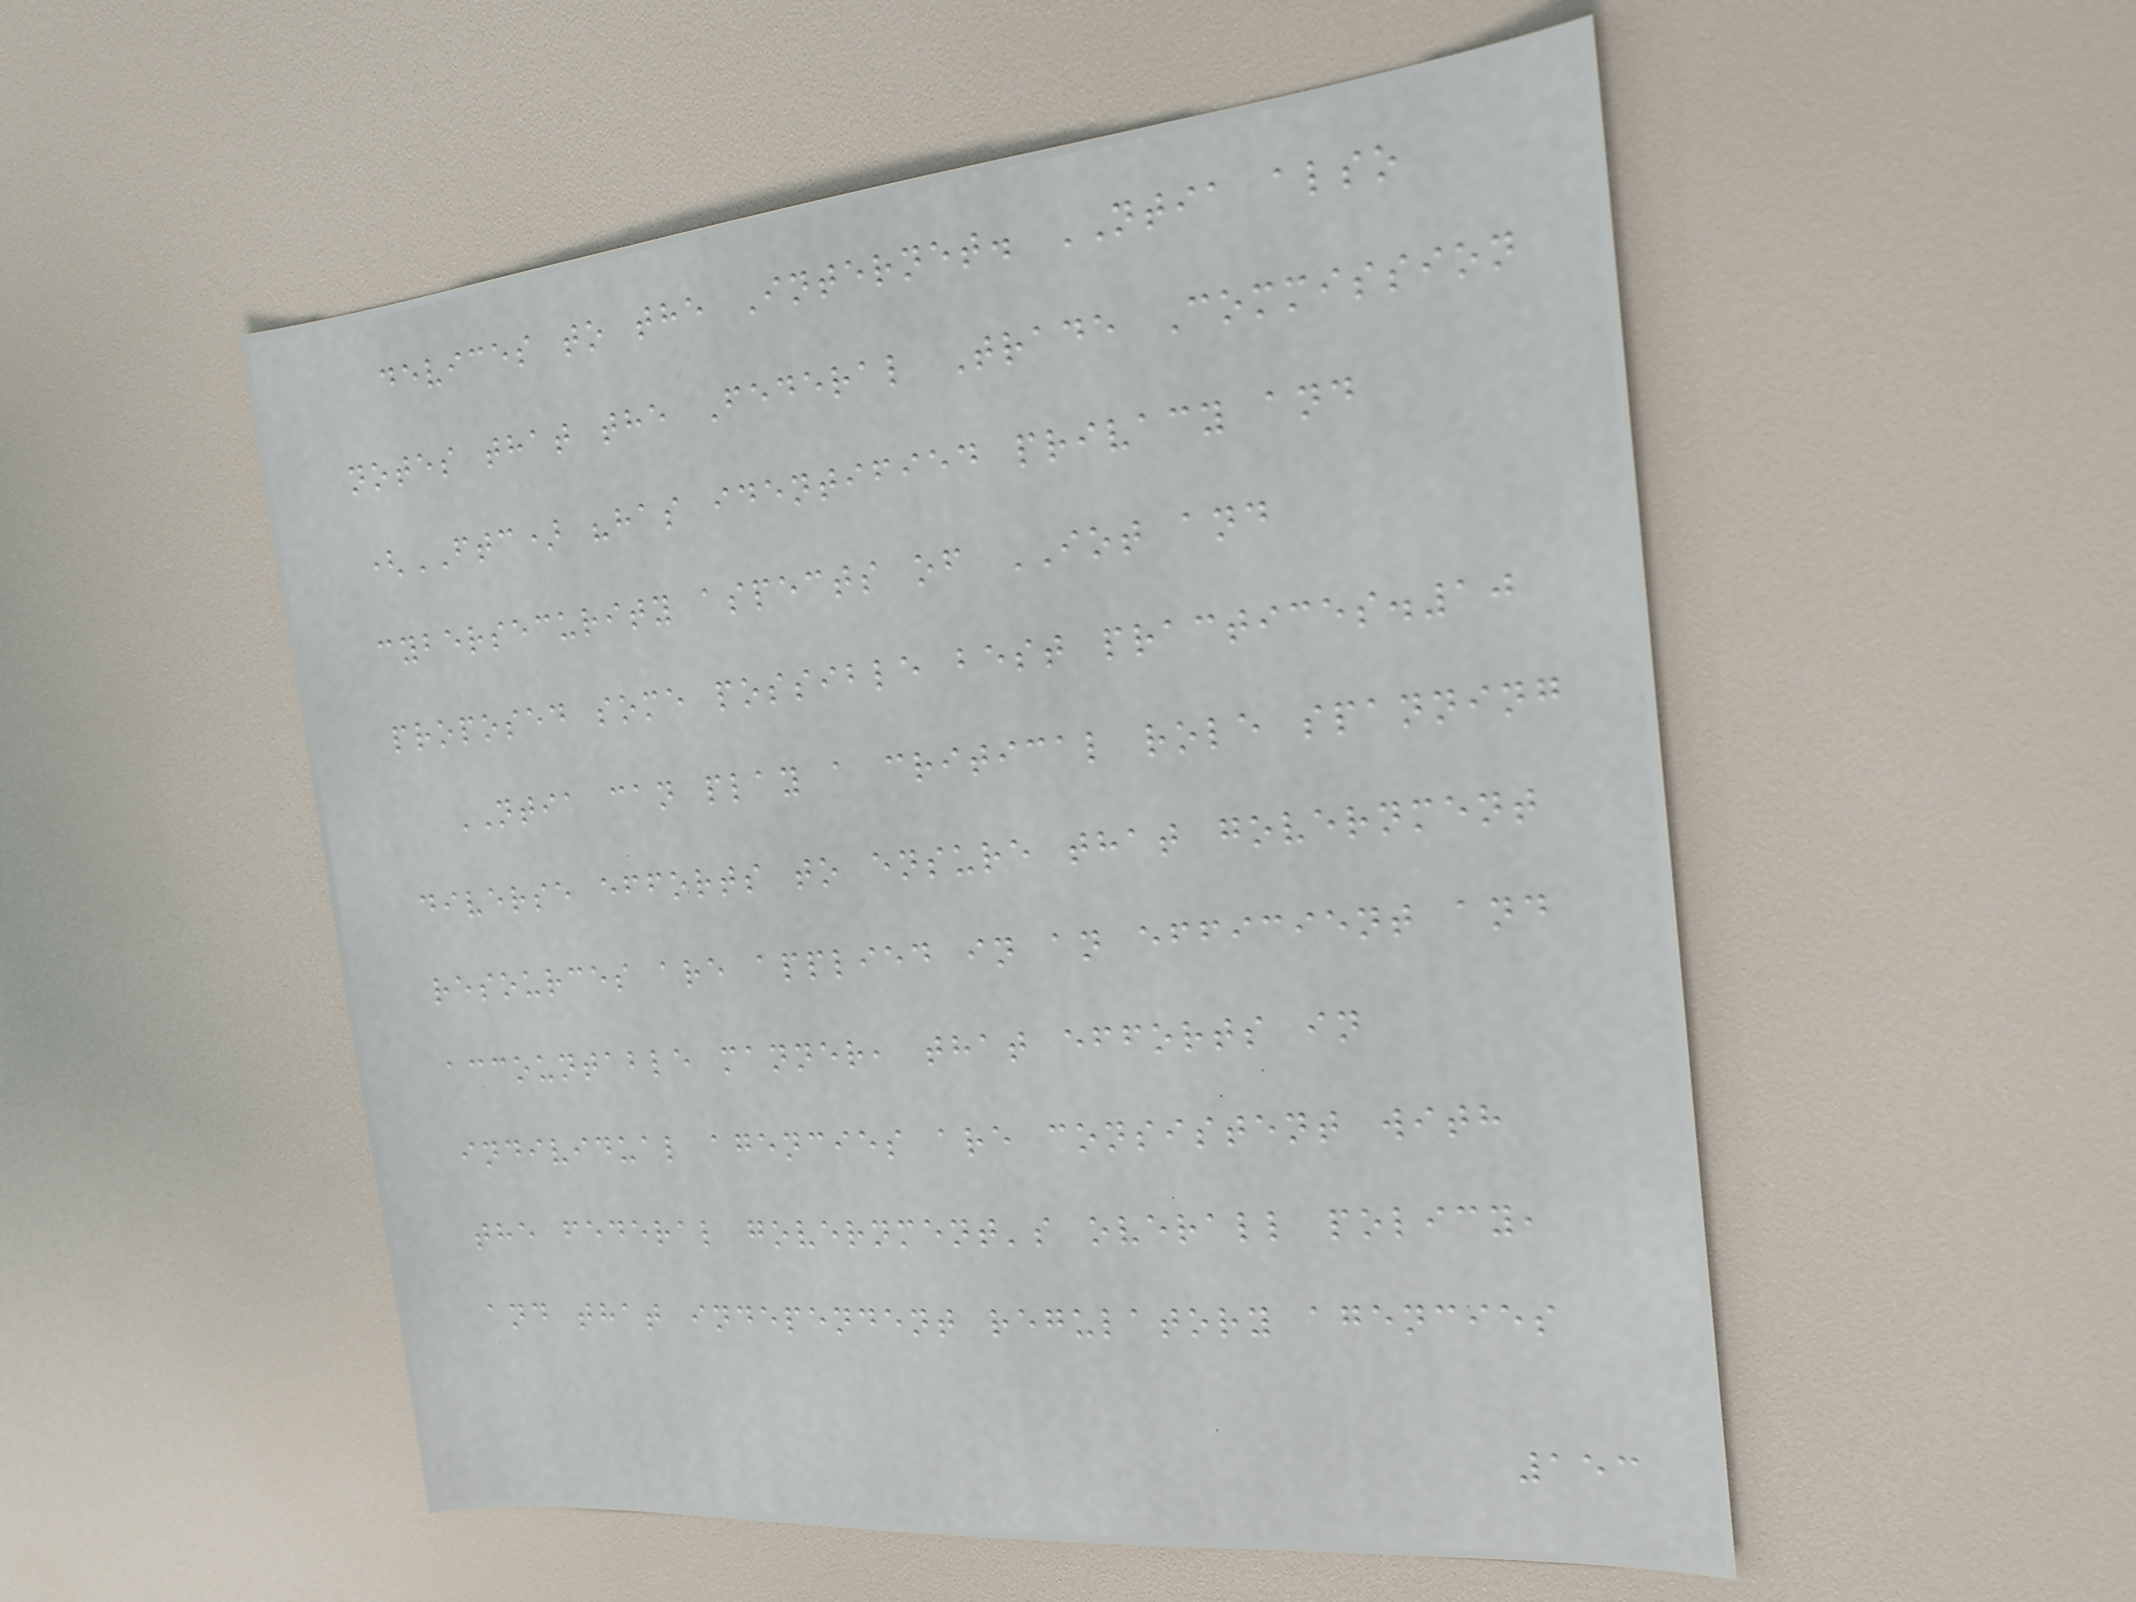devices to the Internet. NTIA also
notes that the Federal Trade Commission
(FTC) "has identified privacy and
cybersecurity aspects of IOT and
proposed some possible best practices.10
NTIA can play a critical role spanning
diverse efforts to ensure that government
resources are applied in an efficient and
accountable manner, that efforts in
individual agencies are consistent with
the federal government's overall policy,
and that independent regulatory agencies
153
